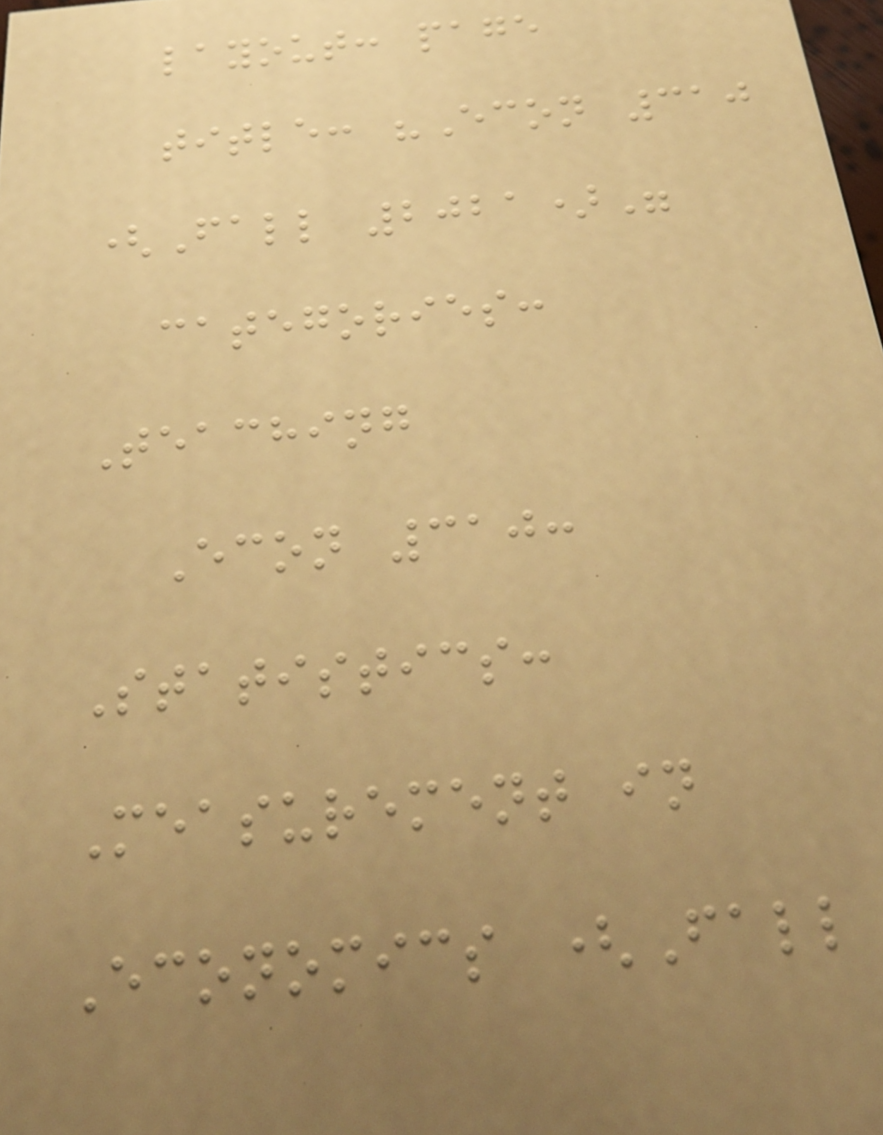layout: page
title: "Econ 310
(Fall 2021)"
categories:
Teaching
Econ 310:
Statistics:
Measurement in
Economics (Fall
